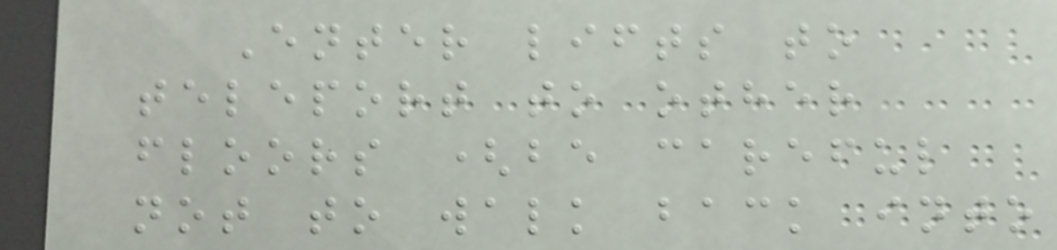Enter lifts to
teleport to other
floors (be careful
not to walk back into
